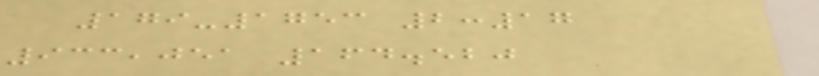179-1753 2:17
933,051 164.520
